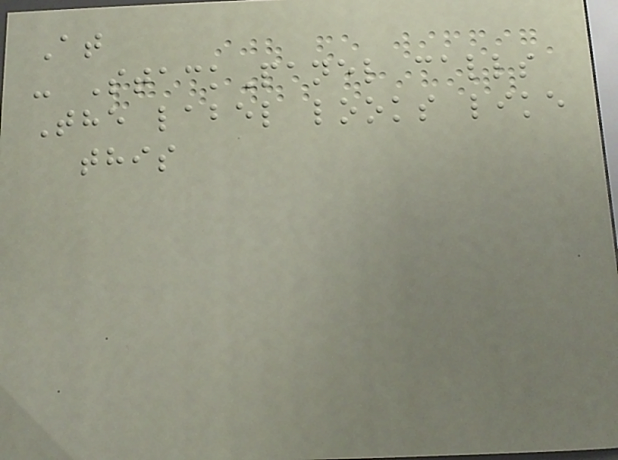At
- StackPanel calls
The label looks like
this
